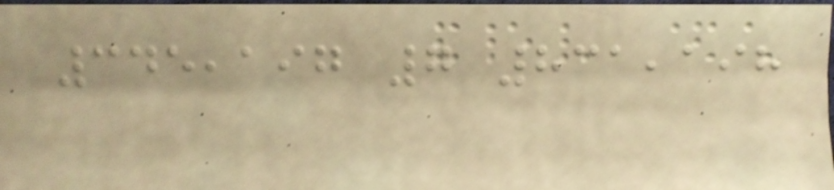345,197 7 831,198
